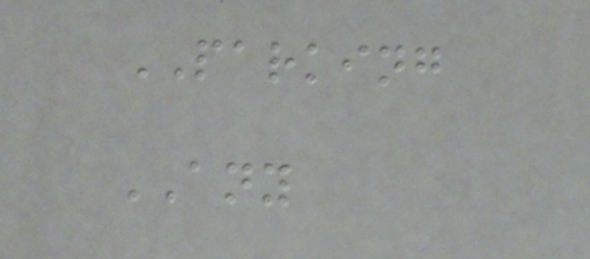PARKING
ANY
